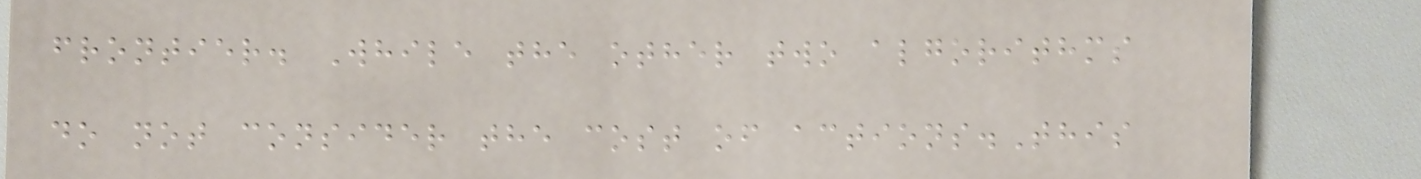frontier. While the other two algorithms
do not consider the cost of actions.This
